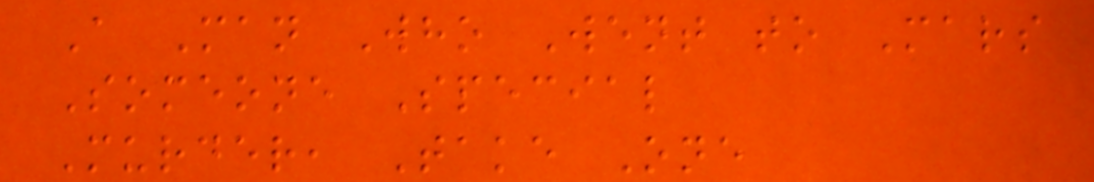A Man Who Went to Mars
Someone Special
Murder, Take One
